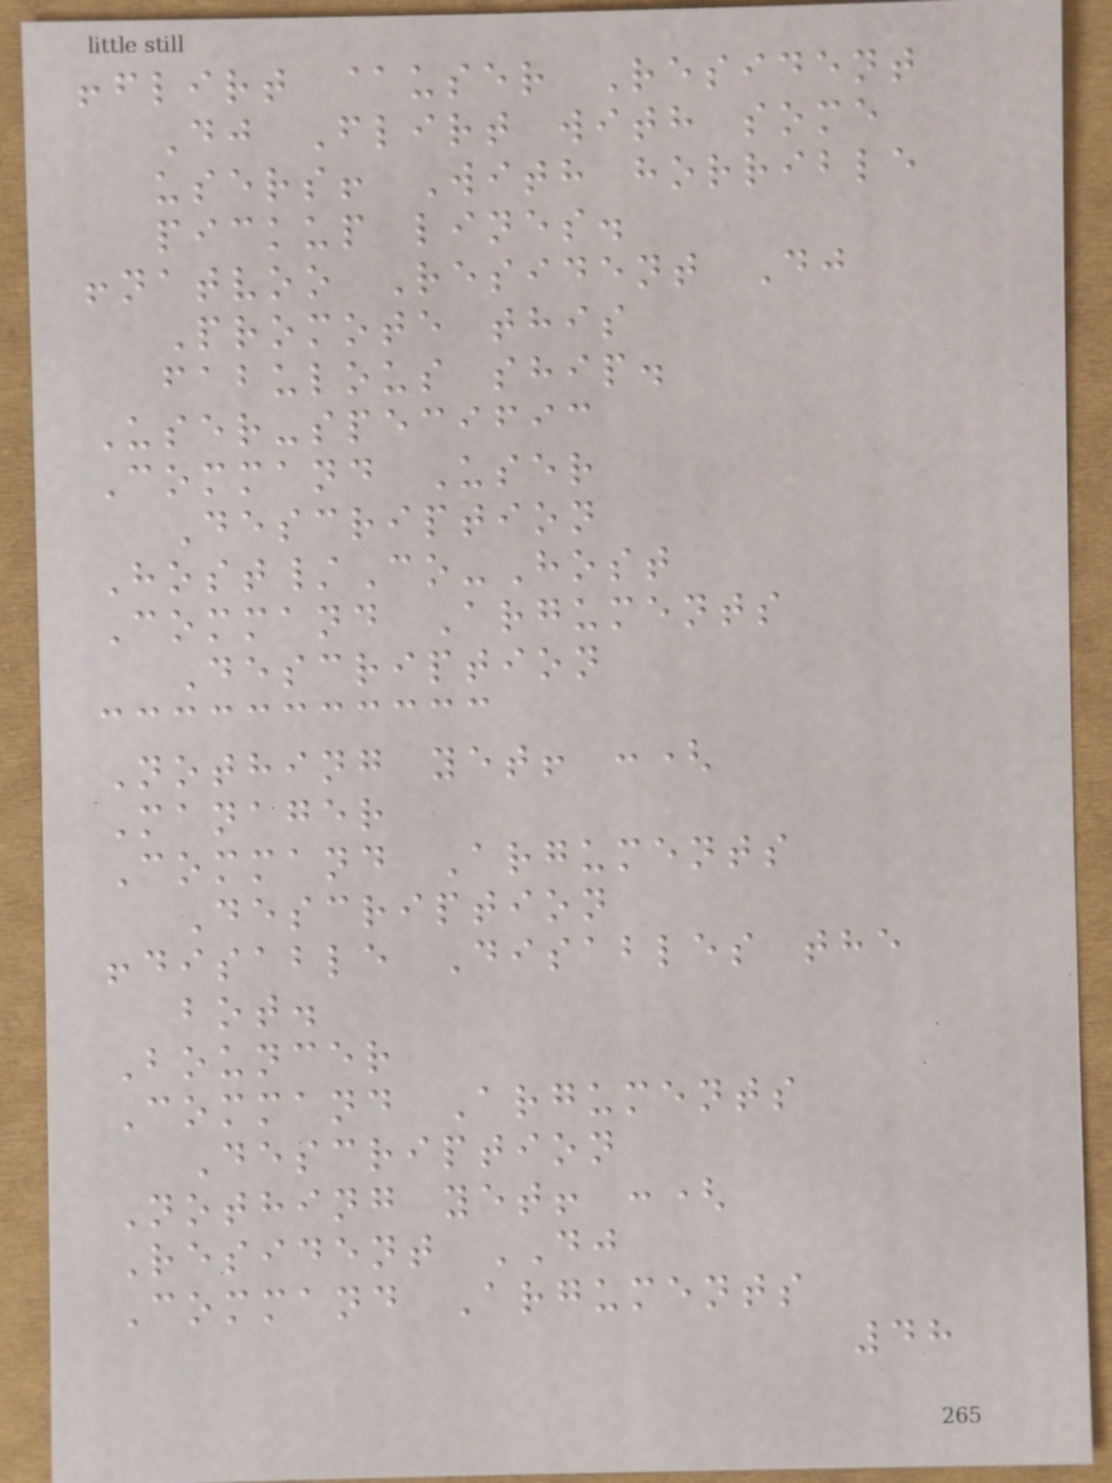!flirt @user Resident
Dj Flirt with some
users! With horrible
pickup lines.
!natvoo Resident Dj
Promote this
fabulous ship.
User-specific
Command User
Description
Host/Co-Host
Command Arguments
Description
Nothing yet! :(
Manager
Command Arguments
Description
!disable Disables the
bot.
Bouncer
Command Arguments
Description
Nothing yet! :(
Resident DJ
Command Arguments
48
